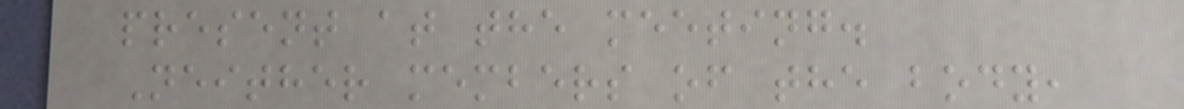present at the meeting.
Neither members of the body,
